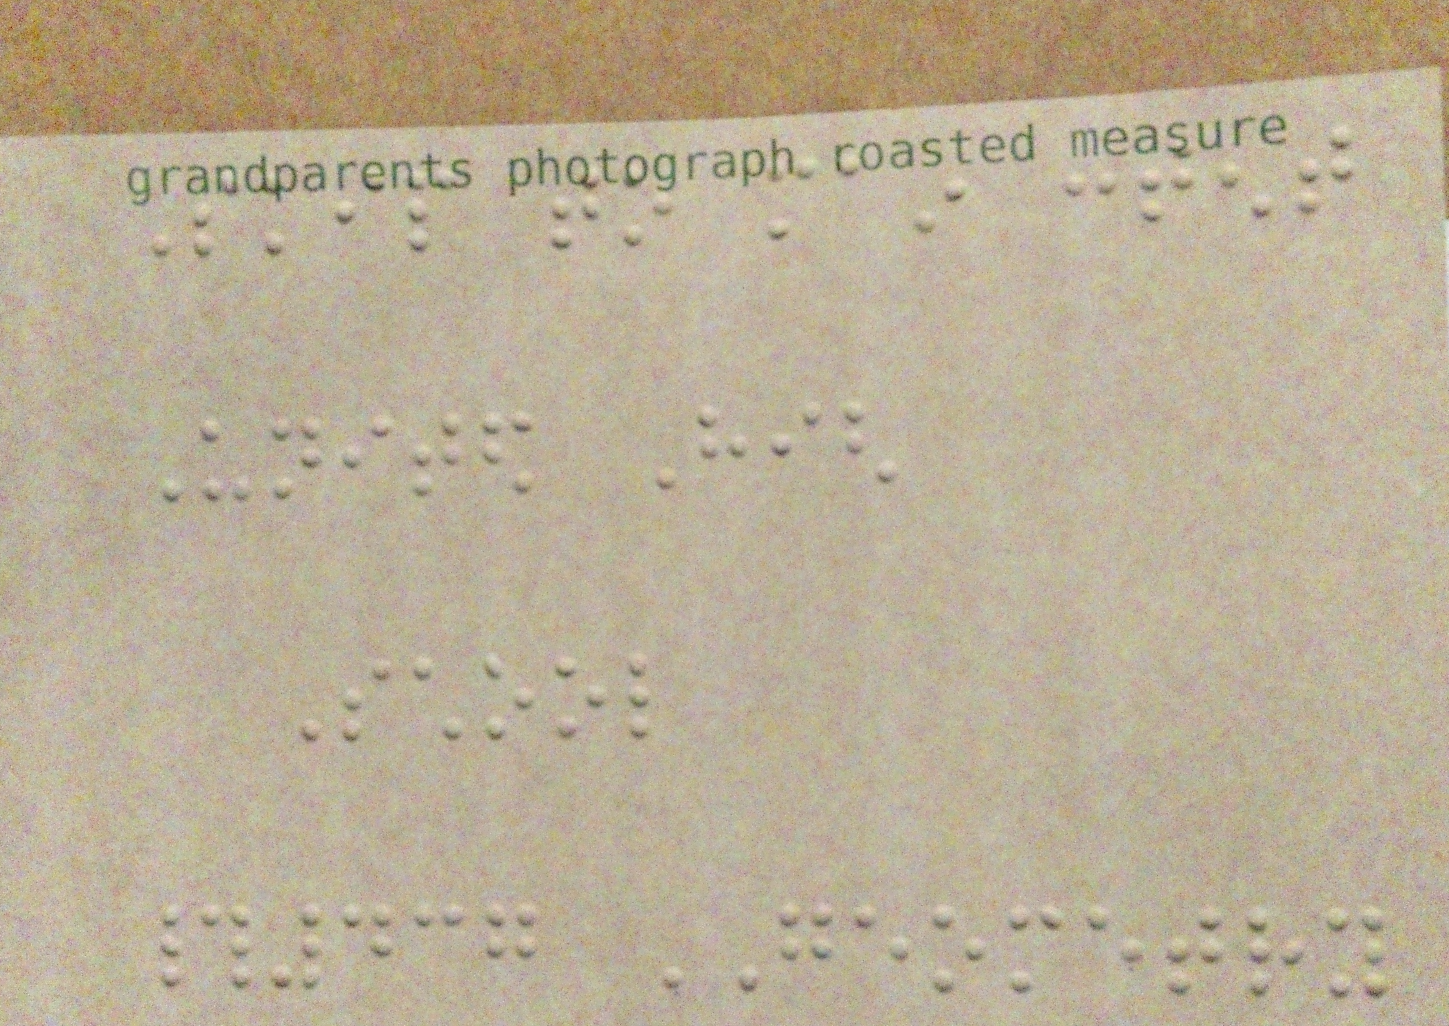Skip to main content
United High
School
#437 GEOMETRY
